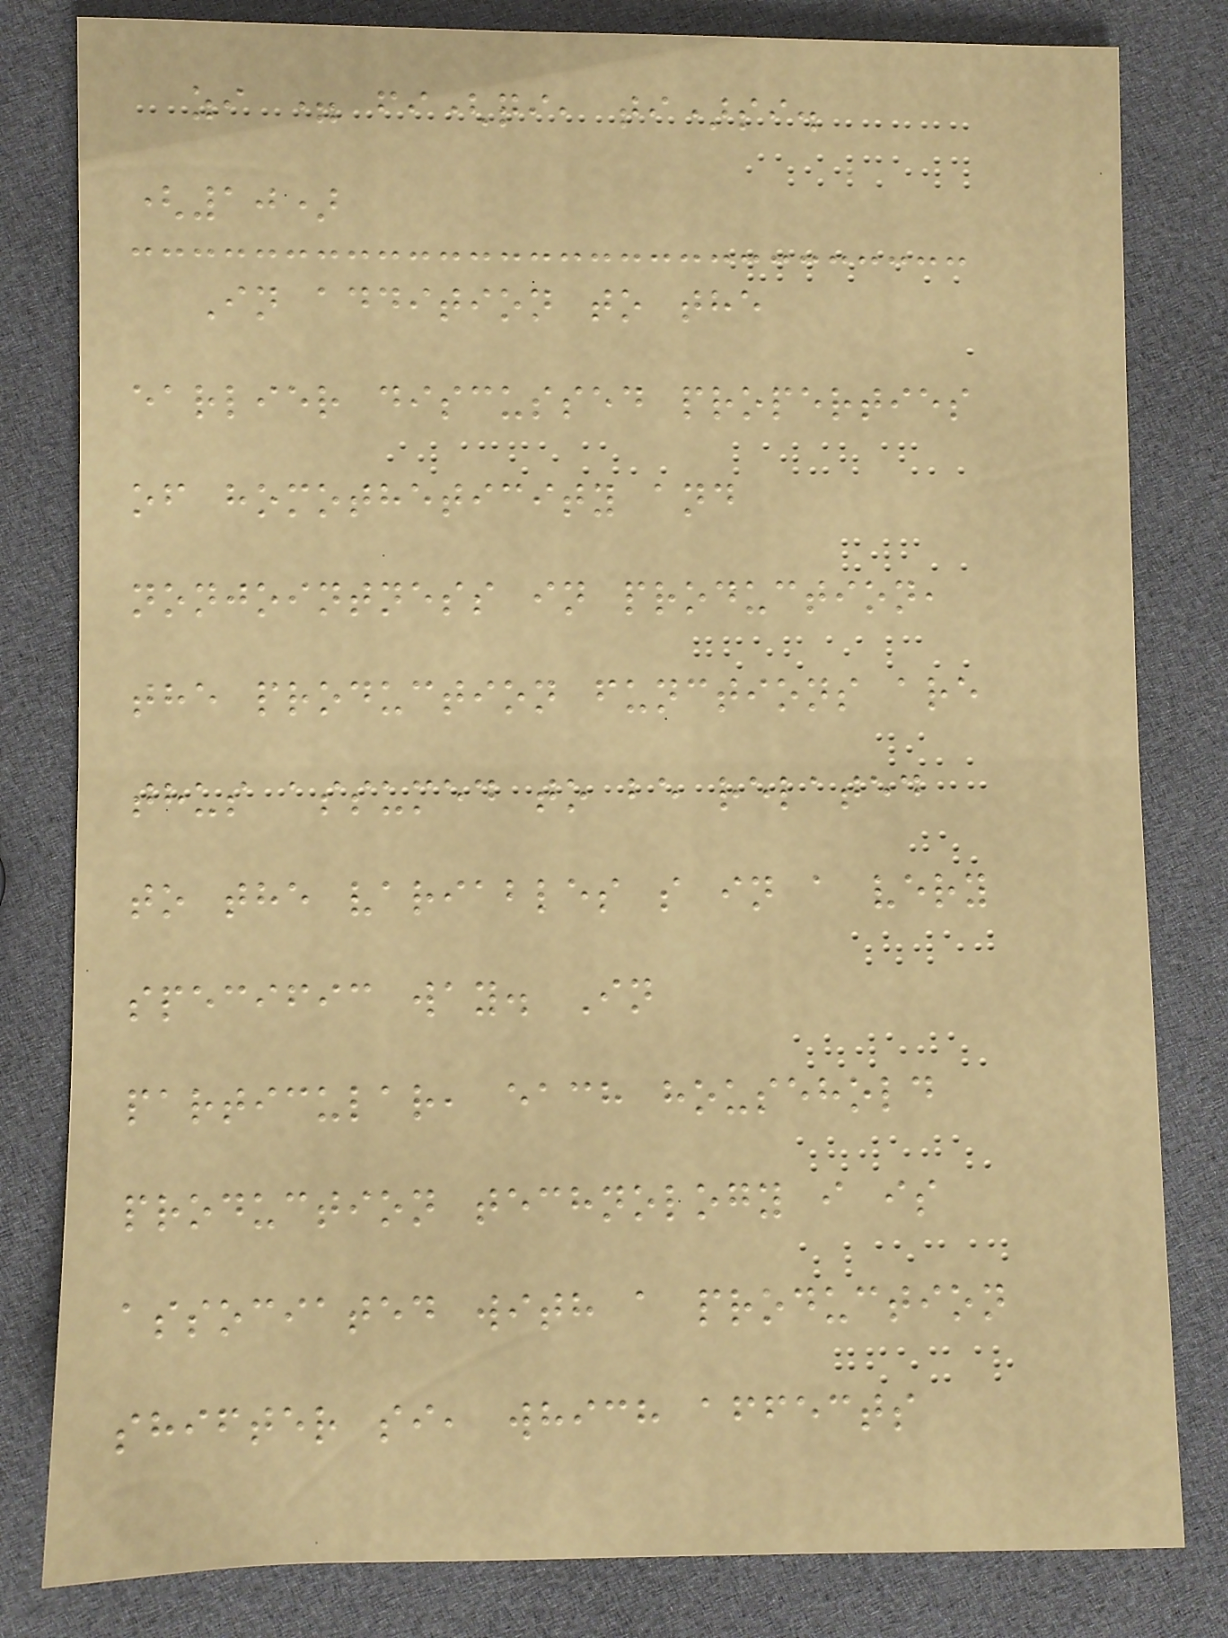zi = fi(qi, ti)si.
(10)
In addition to the
earlier discussed properties
of homotheticity and
nonjointness in production,
the production functions are
thus assumed to be related
to the variables s in a very
specific way. In
particular, each household
production technology i is
associated with a production
shifter si, which affects
